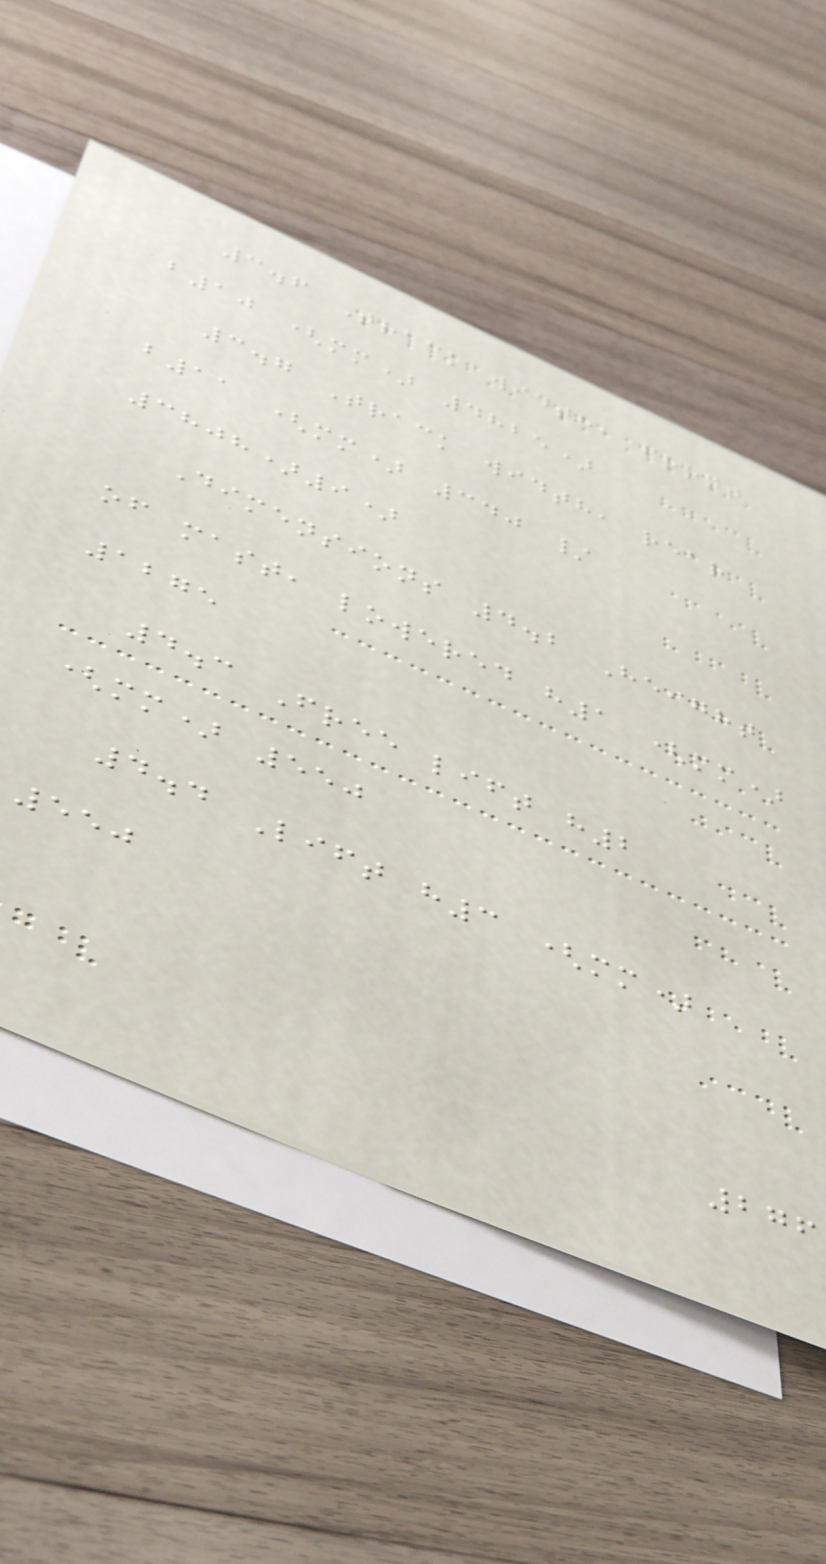3.6 Track width, front
b10 (mm) 4825)
3.7 Track width, rear
b11 (mm) 340 /
3808)9)
Dimensions 4.2 Height
of mast, lowered h1 (mm)
1275
4.3 Free lift h2
(mm) 550
4.4 Lift h3 (mm)
550
276
